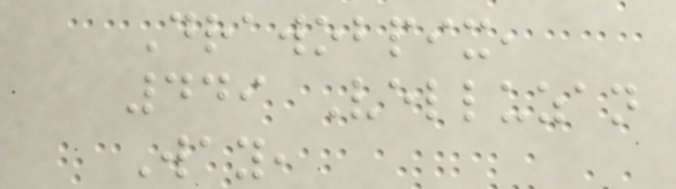Drawobpix,
449 Velluzan
Way,
